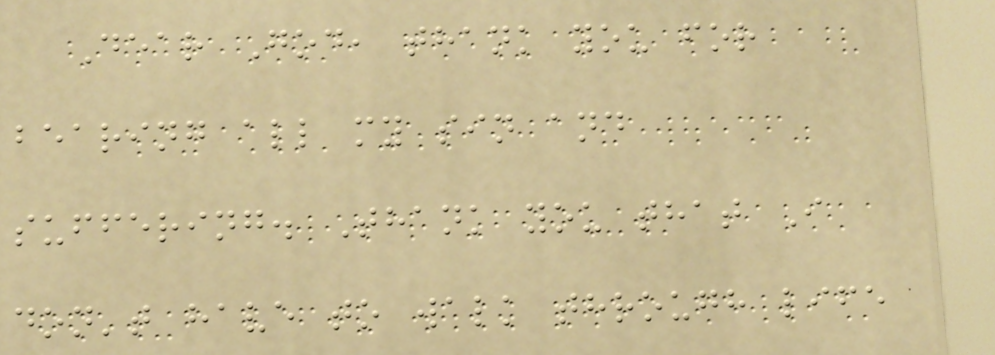Dear God, thank you for
bearing all my sin and
suffering. Thank you that I
don't have to walk through life
